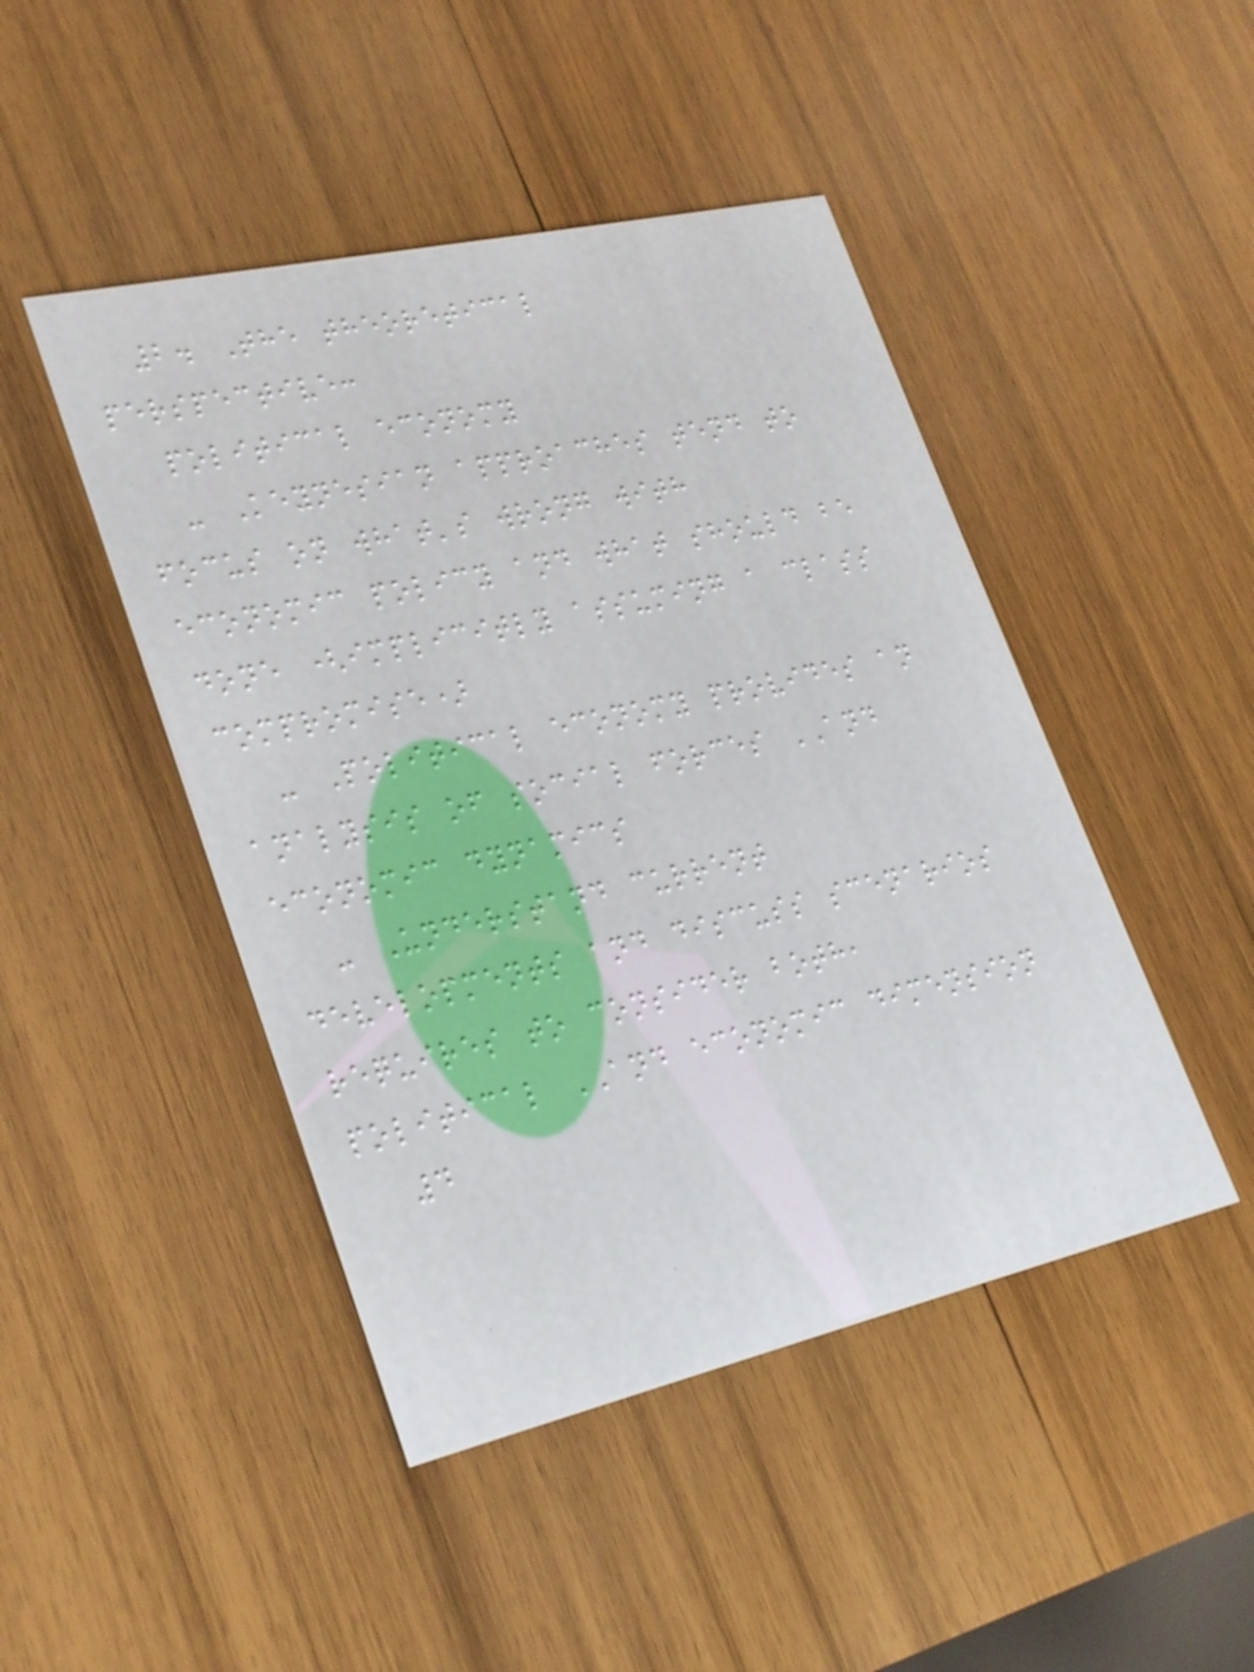2. The theoretical
perspective:
political economy
- Keynesian approaches tend to
focus on what's wrong with
economic policy and what should be
done (implicitly assuming a class
compromise)
- Political economy provides an
analysis of social forces AND
economic dynamics
- Understand current
developments and discuss scenarios
requires to consider both,
political AND economic dimension
4
